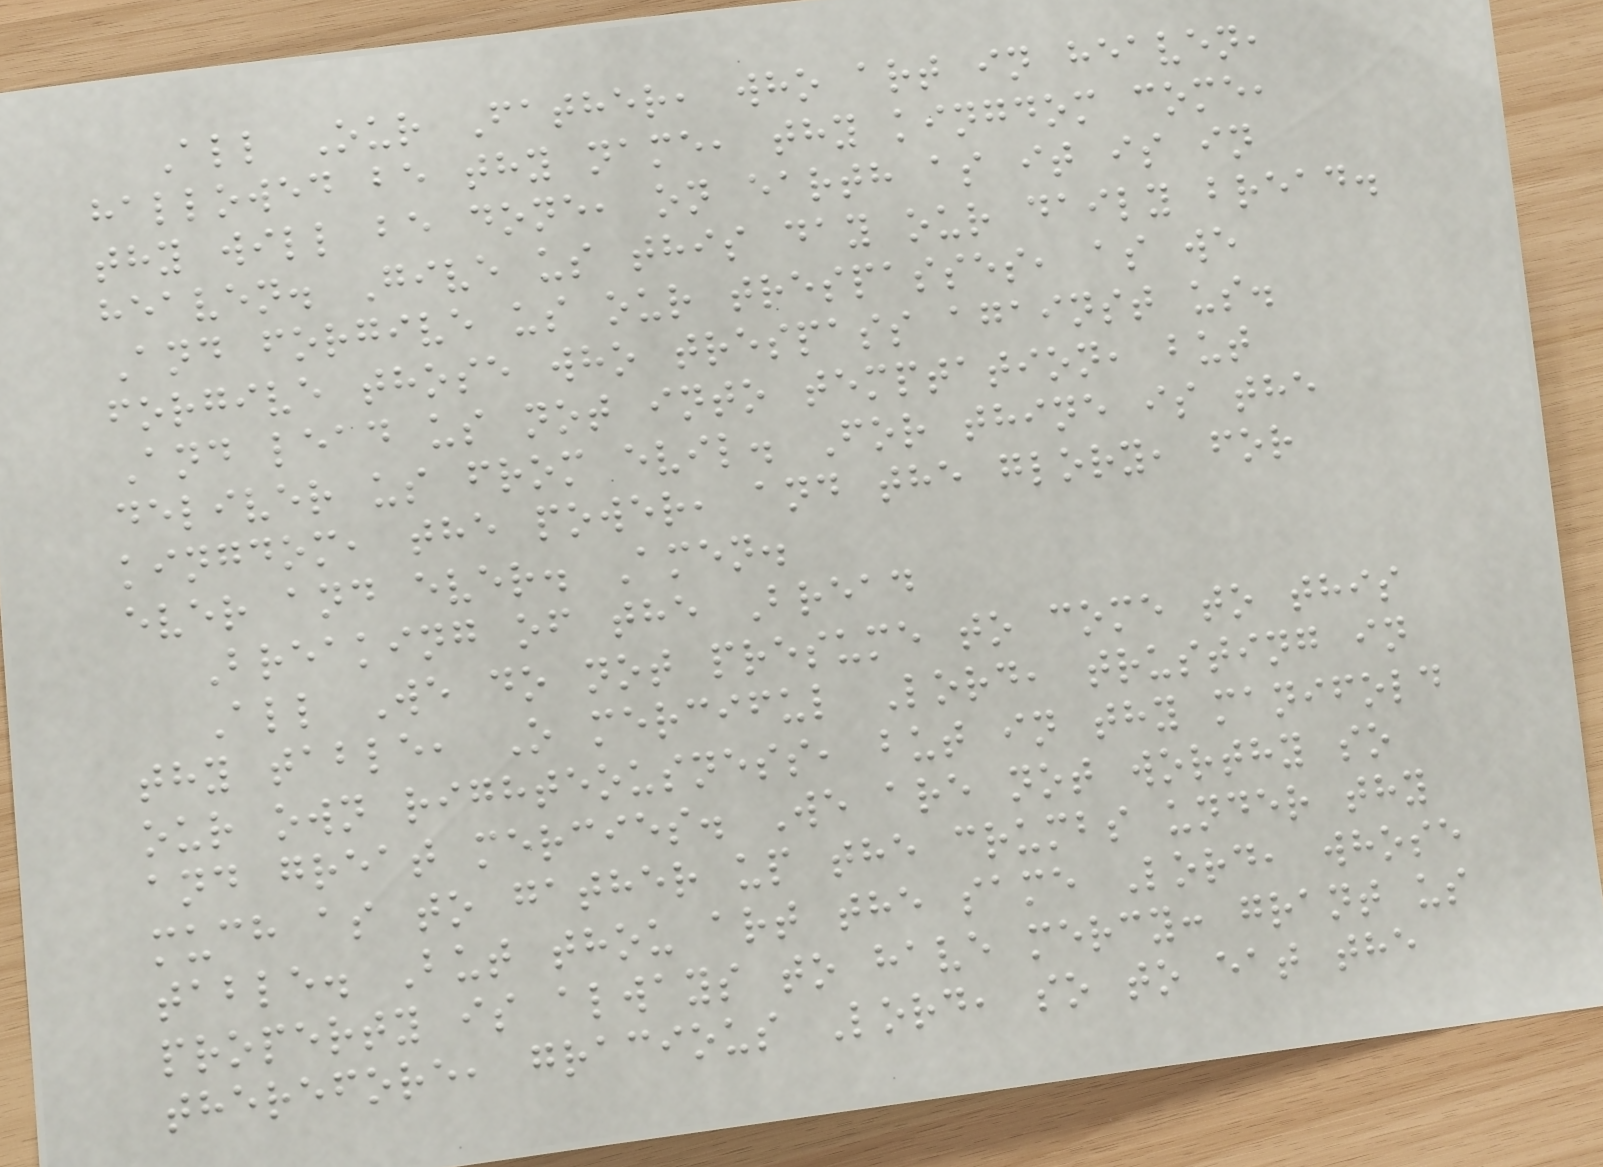All Our Father, who art in heaven,
hallowed be thy name, thy kingdom come,
thy will be done, on earth as it is in
heaven. Give us this day our daily bread.
And forgive us our trespasses, as we
forgive those who trespass against us.
And lead us not into temptation, but
deliver us from evil. For thine is the
kingdom, the power, and the glory, for
ever and ever. Amen.
Breaking of the Bread
All We do not presume to come to this
thy table, O merciful Lord, trusting in
our own righteousness, but in thy manifold
and great mercies. We are not worthy so
much as to gather up the crumbs under thy
table. But thou art the same Lord, whose
property is always to have mercy: grant us
therefore, gracious Lord, so to eat the
